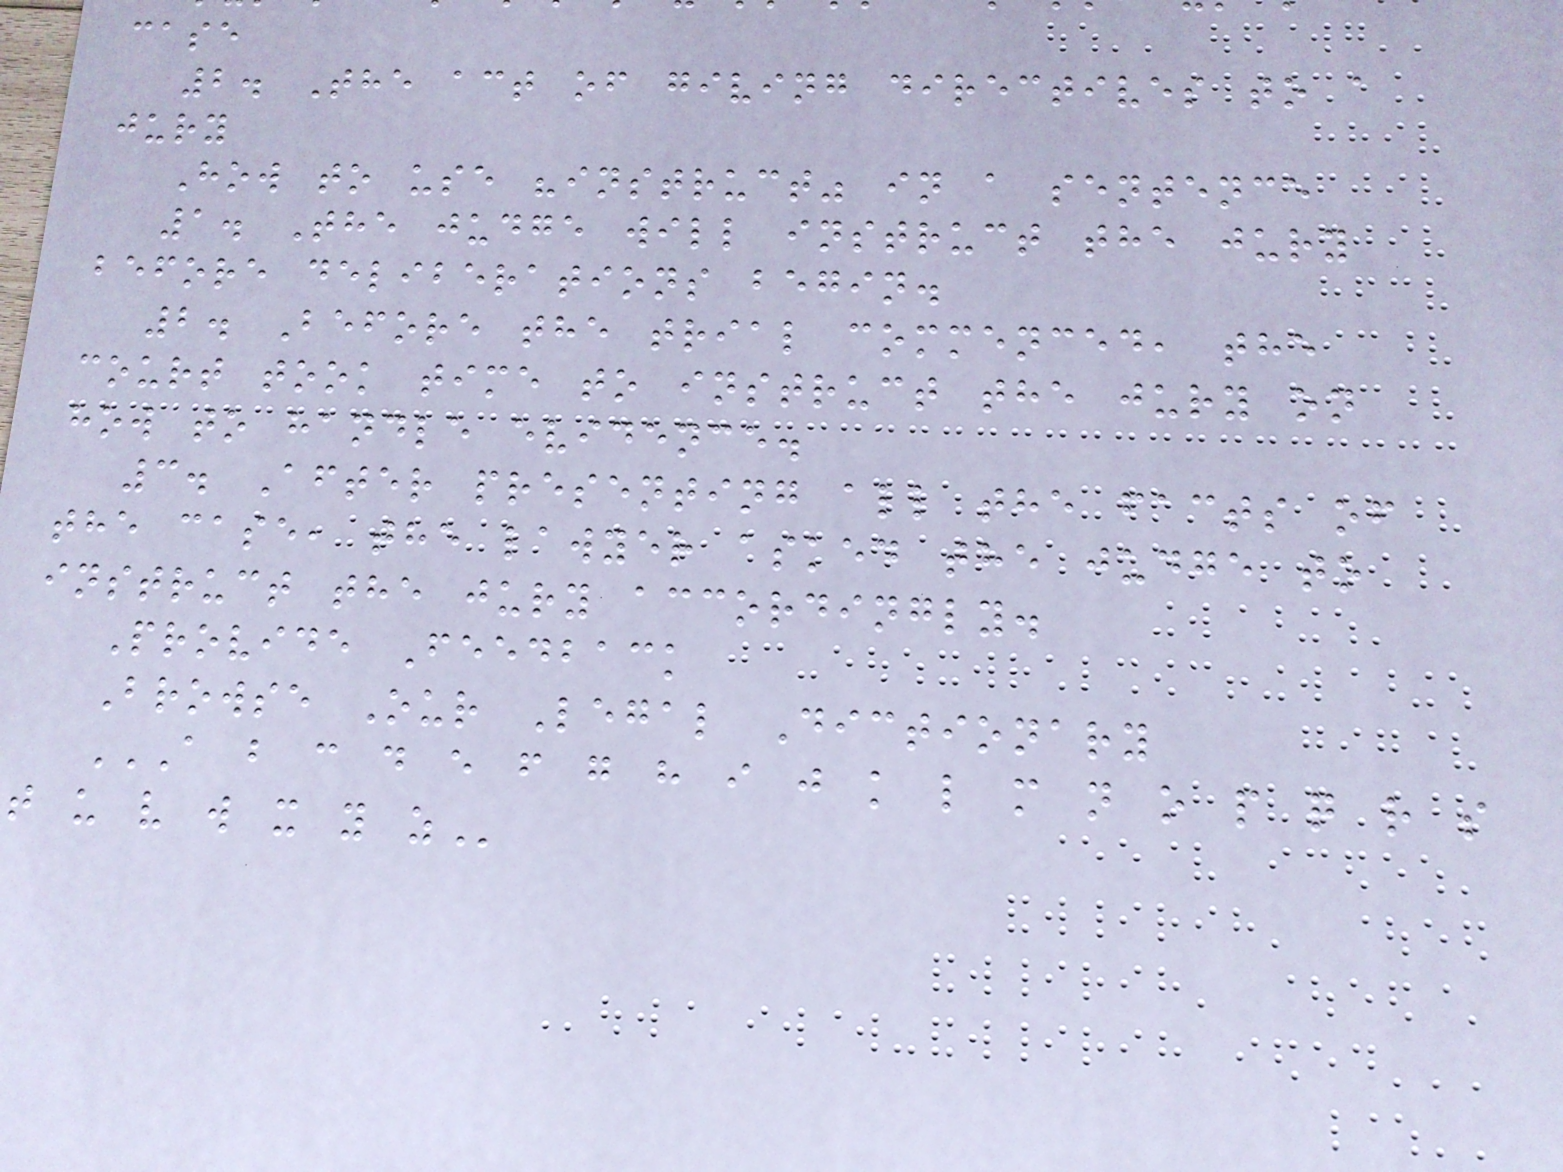case
2. The act of giving directives to a
jury
How to use "instruct" in a sentence
1. The judge will instruct the jury
before deliberations begin.
2. Before the trial commenced, the
court took time to instruct the jury on
how to handle evidence.
3. After presenting all the facts of
the case, the lawyer asked the judge to
instruct the jury accordingly.
Provide Feedback
Browse Our Legal Dictionary
A B C D E F G H I J K L M N O P Q R S
t u v w x y
